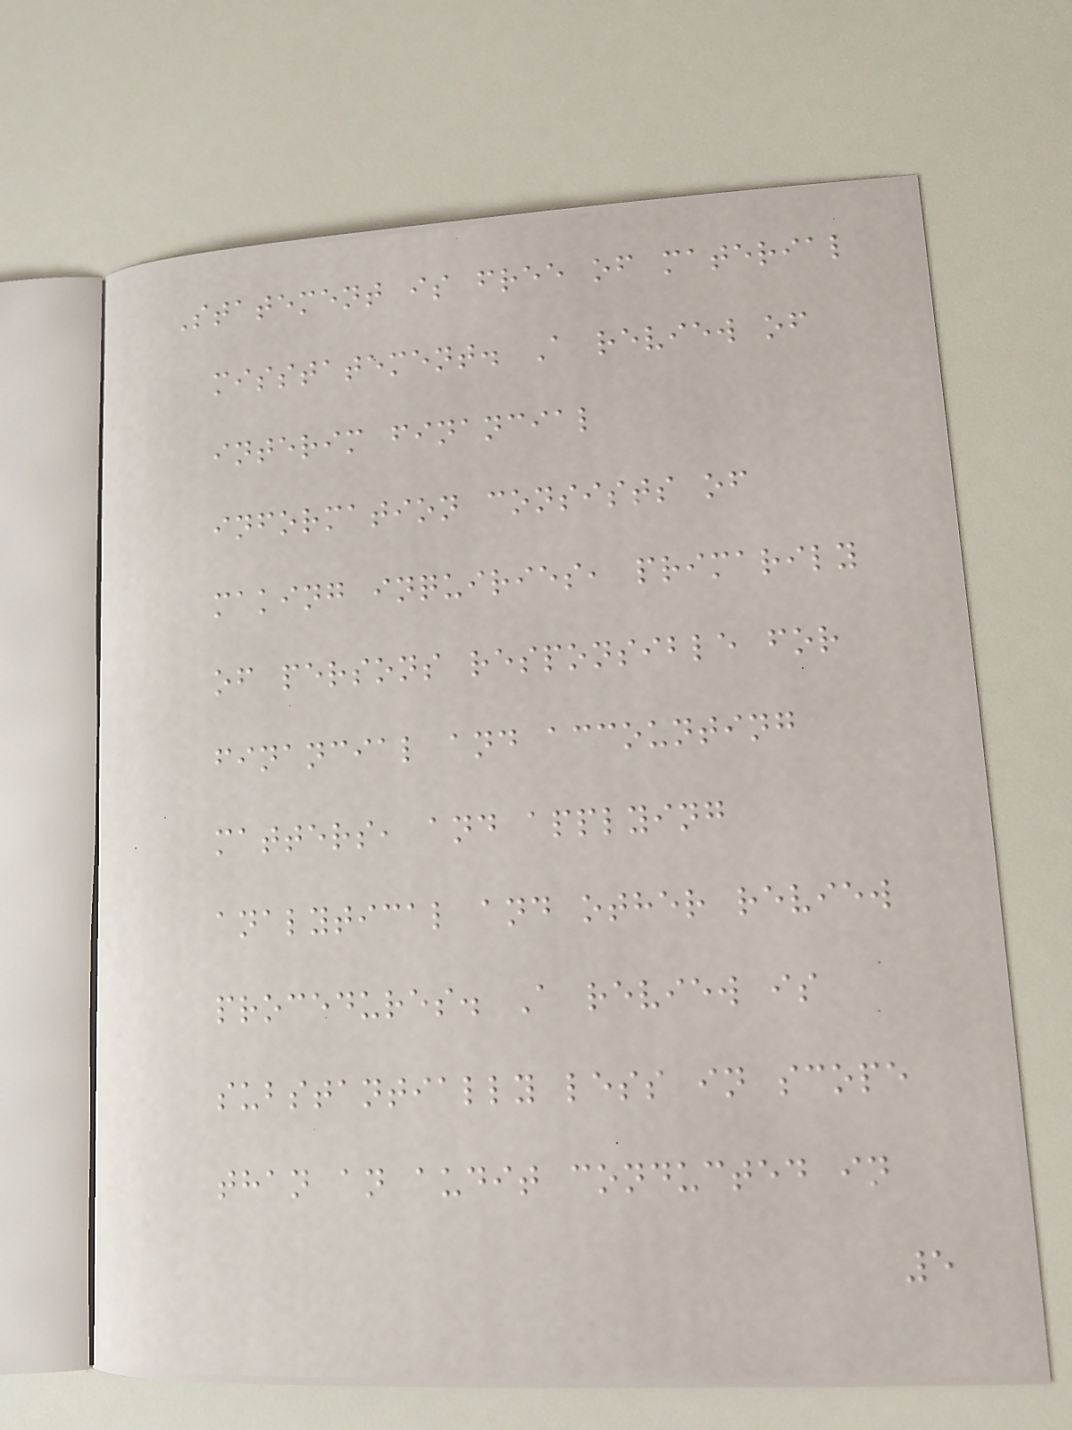Statement is free of material
misstatement. A review of
interim financial
information consists of
making inquiries, primarily
of persons responsible for
financial and accounting
matters, and applying
analytical and other review
procedures. A review is
substantially less in scope
than an audit conducted in
5
